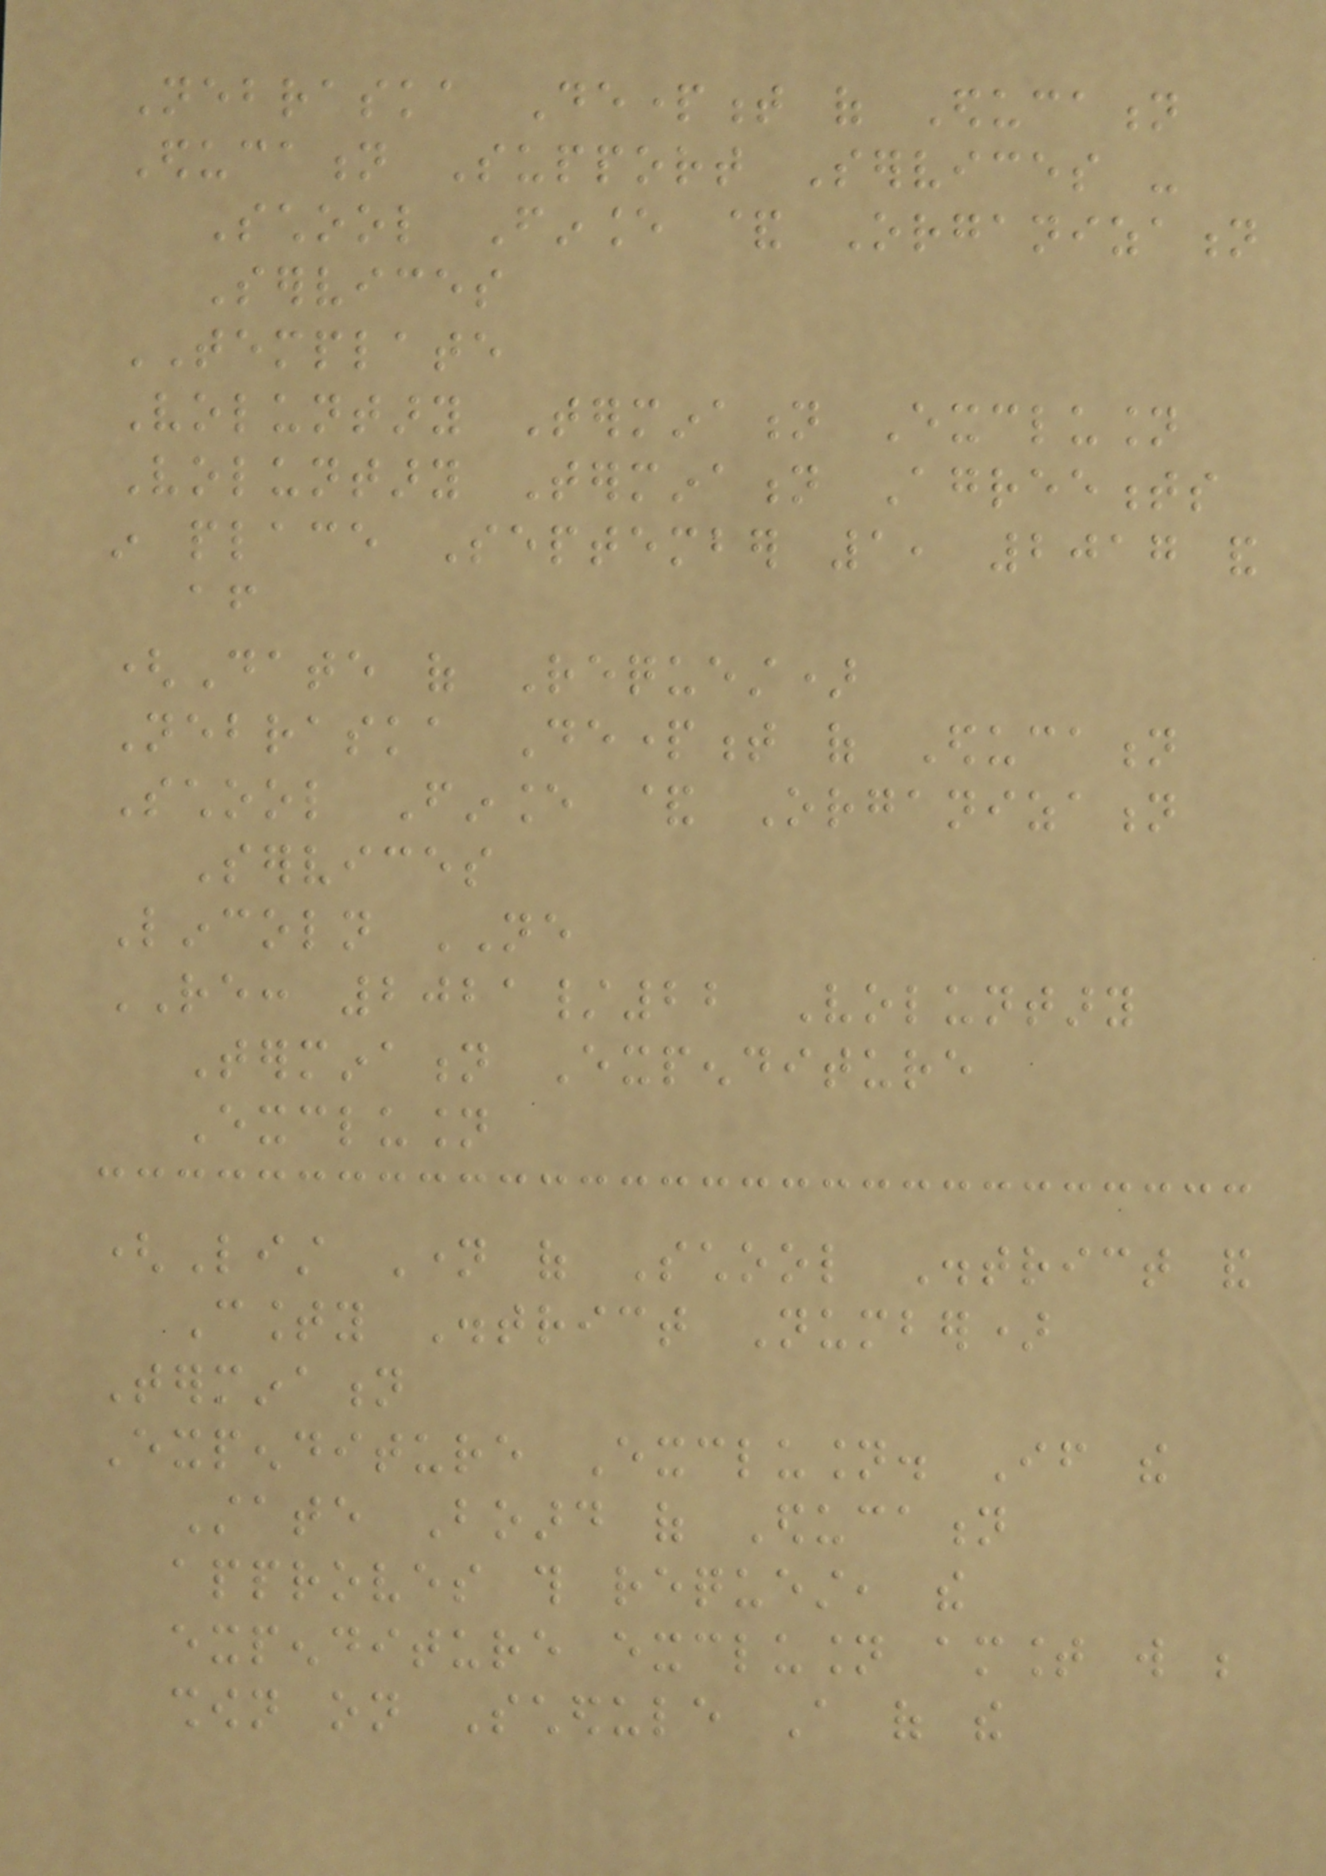Nebraska Department of Education
Education Support Services -
School Finance & Organization
Services
TEMPLATE
Voluntary Termination Exclusion
Voluntary Termination Agreements
in place September 1, 2017 and
after
(Date of Request)
Nebraska Department of Education
School Finance & Organization
Services
Lincoln NE
RE: 2021/22 Voluntary
Termination Expenditure
Exclusion
(List Name of School District and
County District Number)
Termination
Expenditure Exclusion. If the
State Board of Education
approves this request, the
expenditure exclusion amount will be
shown on Schedule A of the
